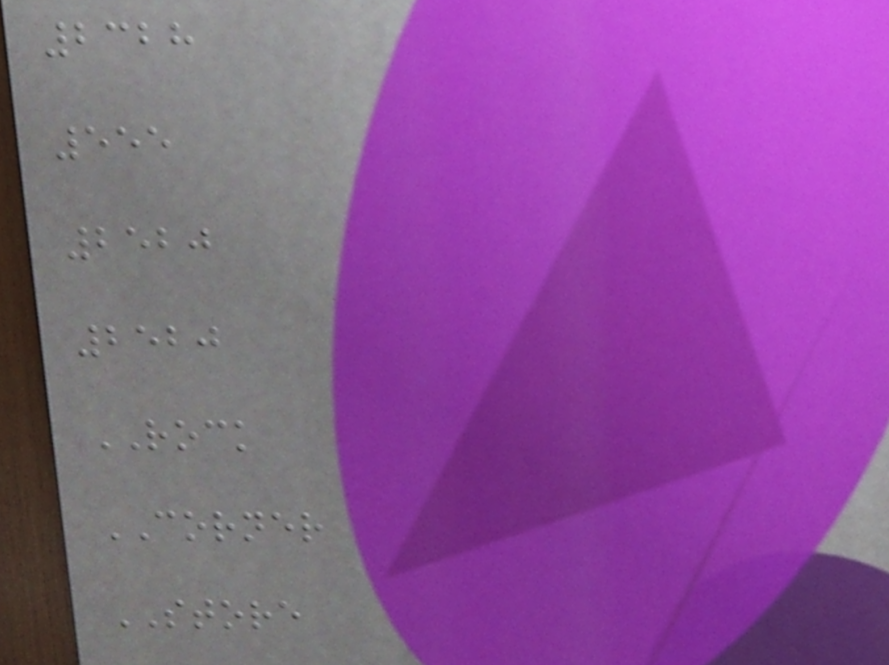2328
555
2520
2520
ROCK
CORNER
STORE
